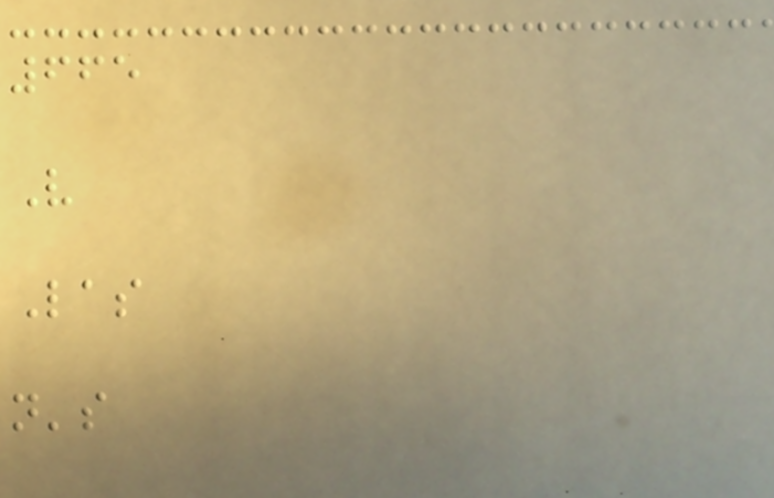665
V
Las
n's
